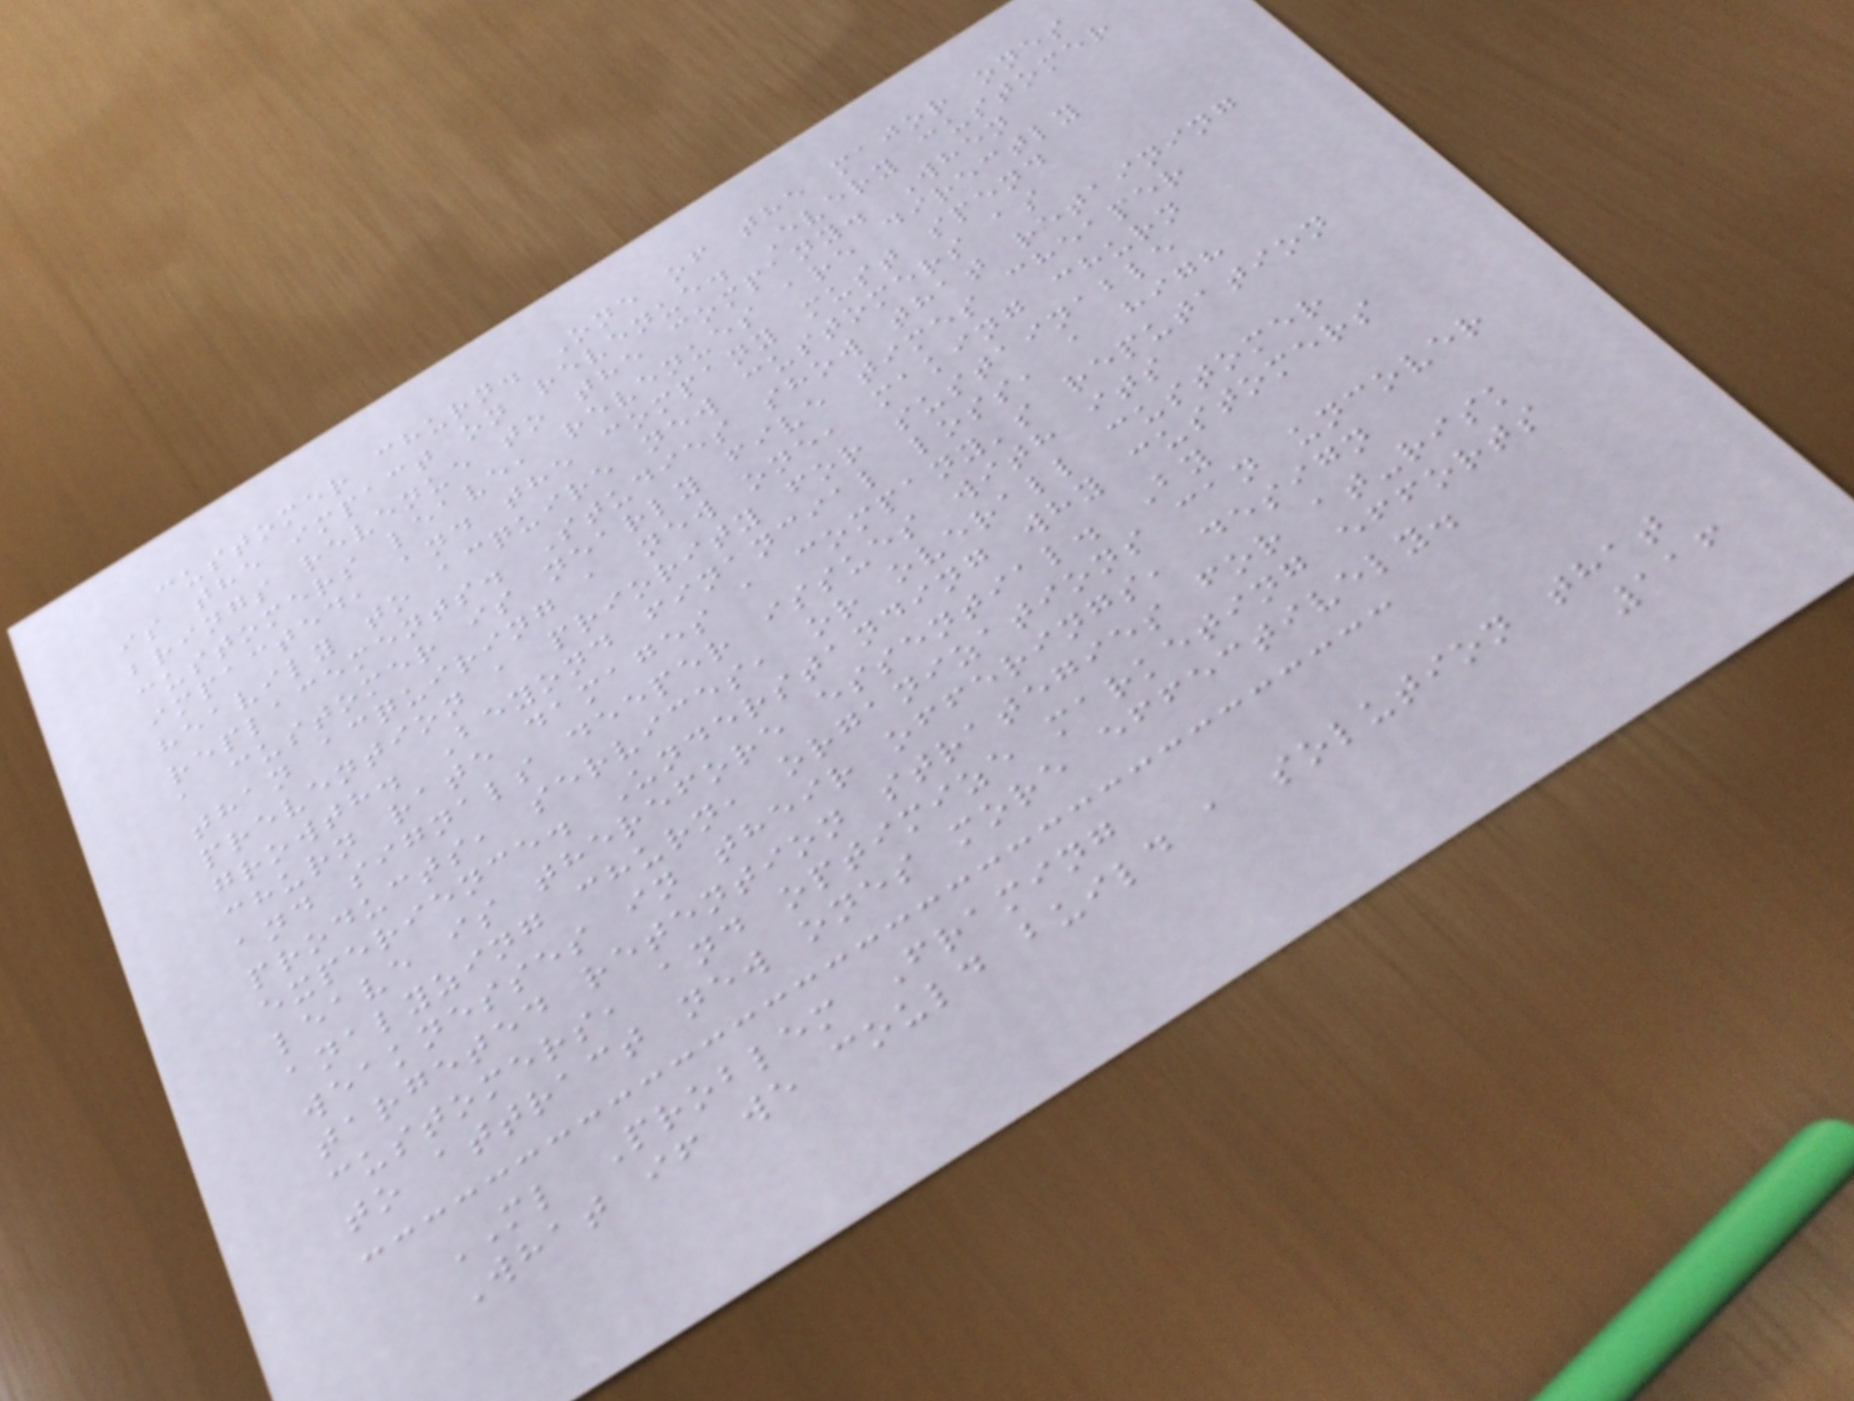customer churn. One of the major ones
is the impact on revenue. Every customer
brings revenue to the company. When
customers leave, revenues are directly
impacted, and the company must spend
heavily to acquire new customers as
replacements. Studies show that retaining
a customer is nearly five times cheaper
than acquiring a new one, making churn
prevention a priority for sustainable
growth. Beyond financial loss, a high
churn rate damages a company's reputation
and signals deeper issues with its
products, services, or overall customer
experience. Understanding why customers
leave is therefore essential. By
analyzing churn, organizations can uncover
weaknesses in their offerings, design
targeted retention strategies for at-risk
customers, and optimize marketing efforts
to attract new ones more effectively.
ML Problem Framing
What if we could build a solution that
116
